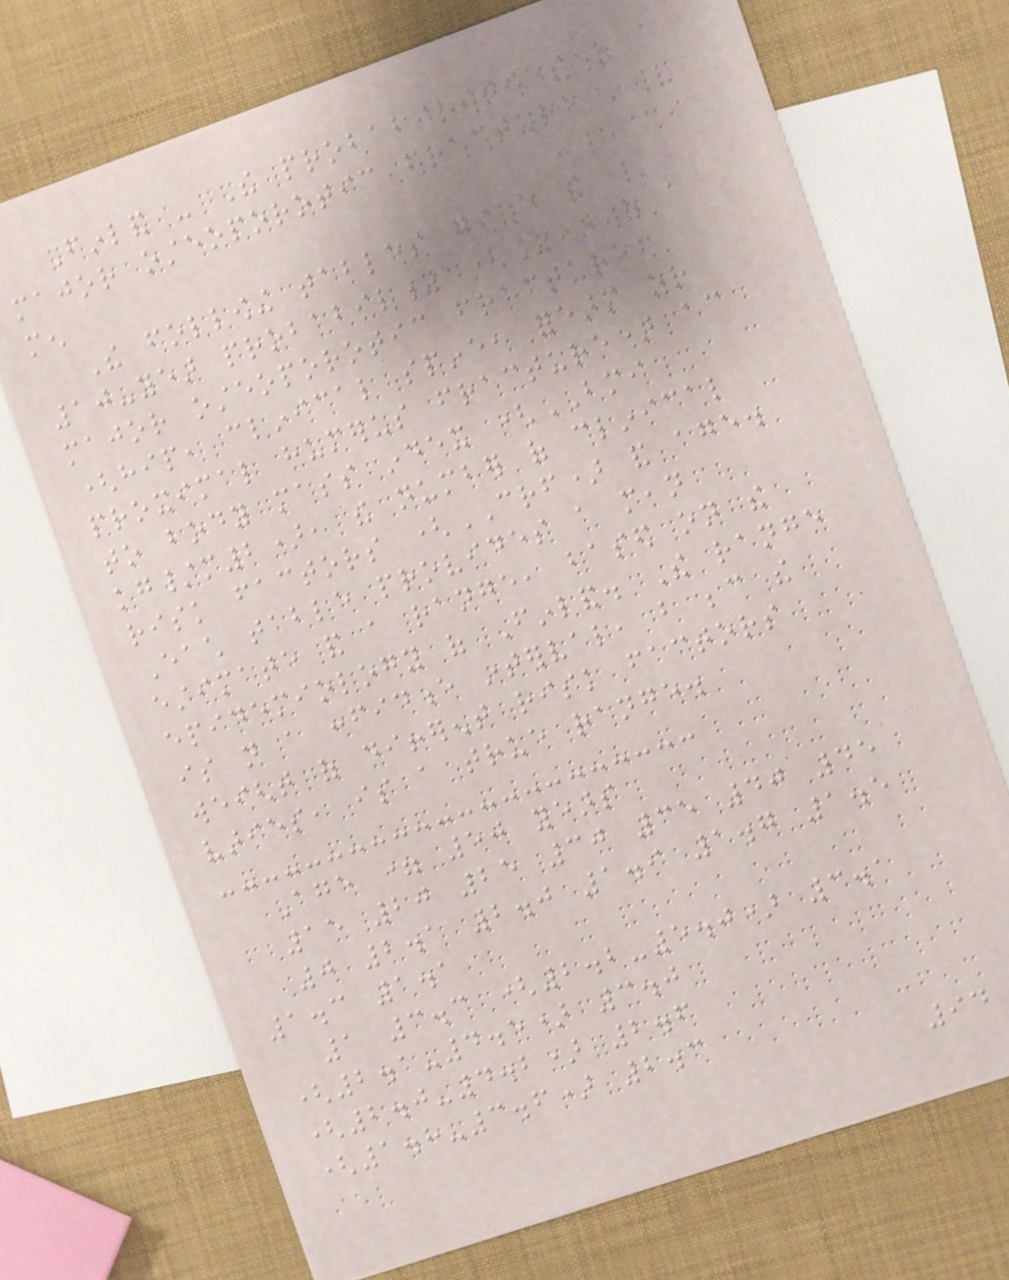Finland - The probabilities of a
major osteoporotic fracture in
men
The following tables give the
10-year probability (%) of a
major osteoporotic fracture
(hip, clinical spine, forearm or
proximal humerus fracture) according
to body mass index (BMI
kg/m2), the number of clinical
risk factors (CRF) and age.
Each table provides a mean
estimate and a range, based on the
epidemiology of Finland. The range
is not a confidence interval, but because the
weight of different risk factors
varies, is a true range.
Age = 50 years
15 20 25 30 35 40 45
0 2.1 2.0 1.9 1.7 1.5
1.3 1.1
1 3.3 (2.2-5.0) 3.1
(2.1-4.5) 3.0
(2.0-4.2) 2.6
(1.8-3.6) 2.3
94
